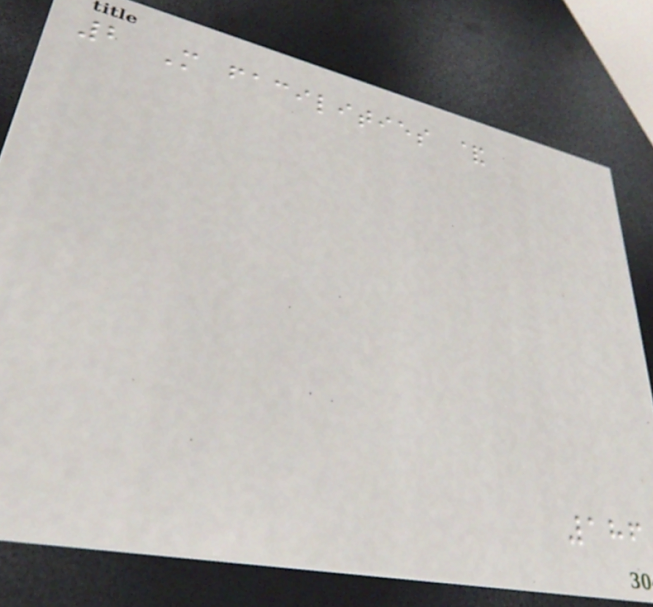2 More facilities &
186
